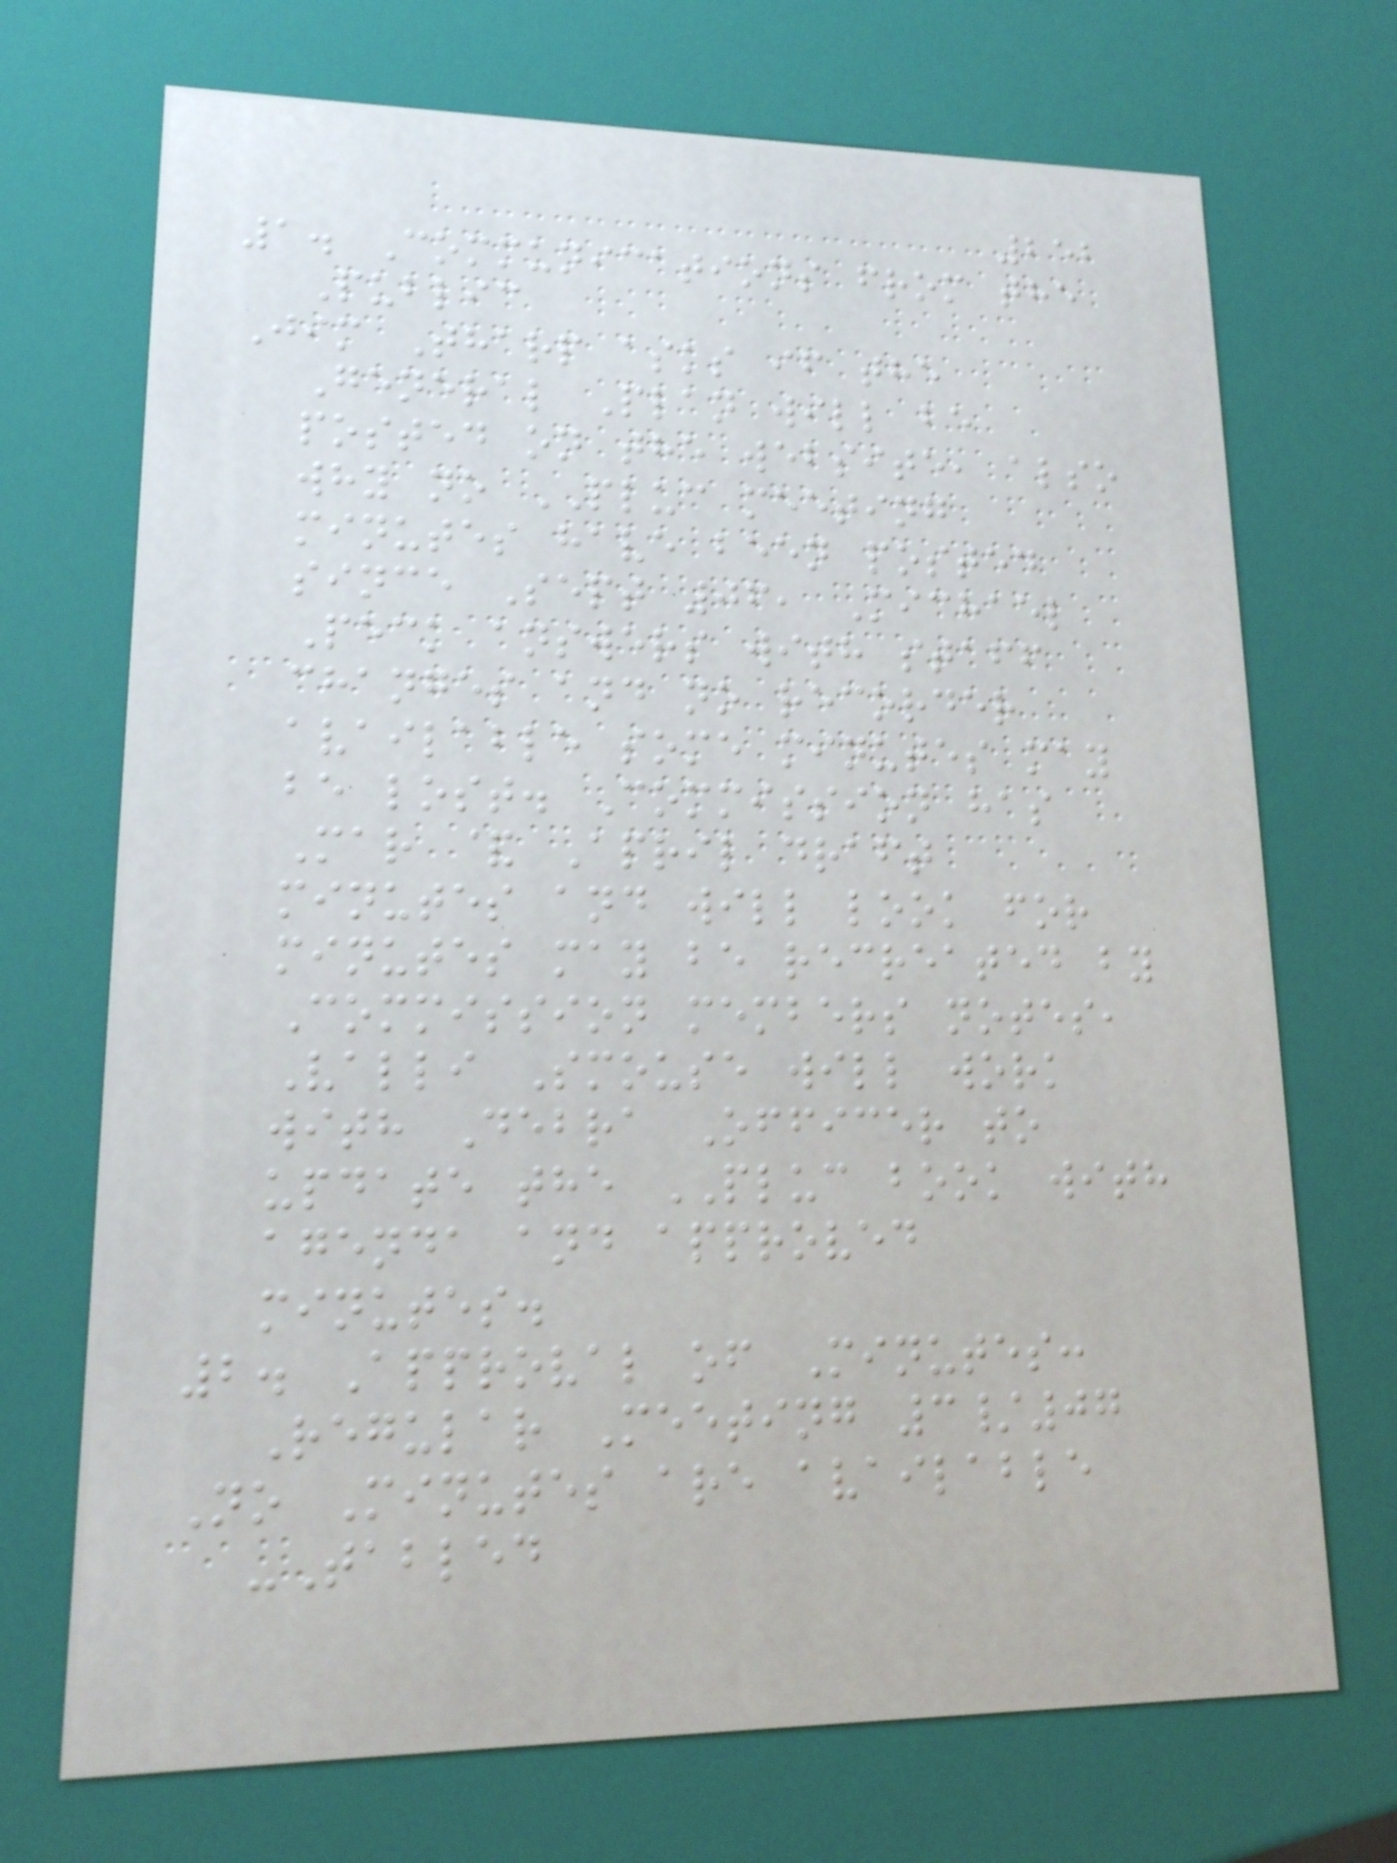252
1. Communications from the
Public
Jim Tharp asks if the
General Plan will be
posted on the website, also
why no PLUC meeting
minutes have been posted
since Sept 06, Michael
Peck answers with staff
changes and no recorder
available some minutes may
be lost. Commission has
Mar & April draft
minutes and will look for
minutes may be recreated by
Commission members notes,
Valli Smouse will work
with Debra Officer to
update the PLUC book with
agenda and approved
minutes.
2. Approval of Minutes:
Regular Meeting 3/07
No Minutes are available
-Tabled
